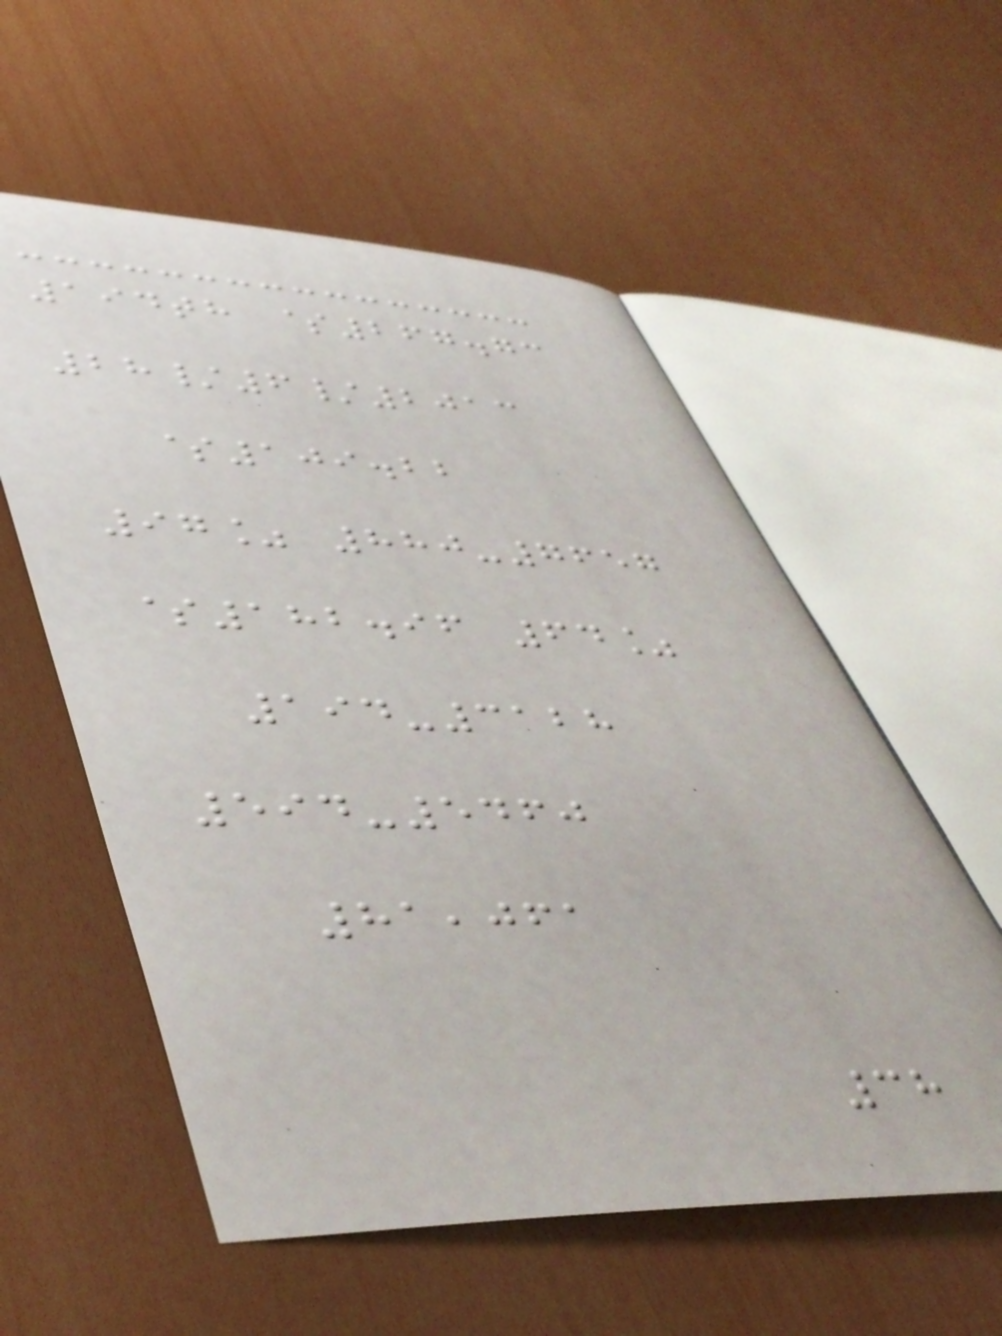194th $267.73
28/6/2013
$109.22
97% 880-7657
$182.96 64%
194-3128
594-5460
81,061
38
